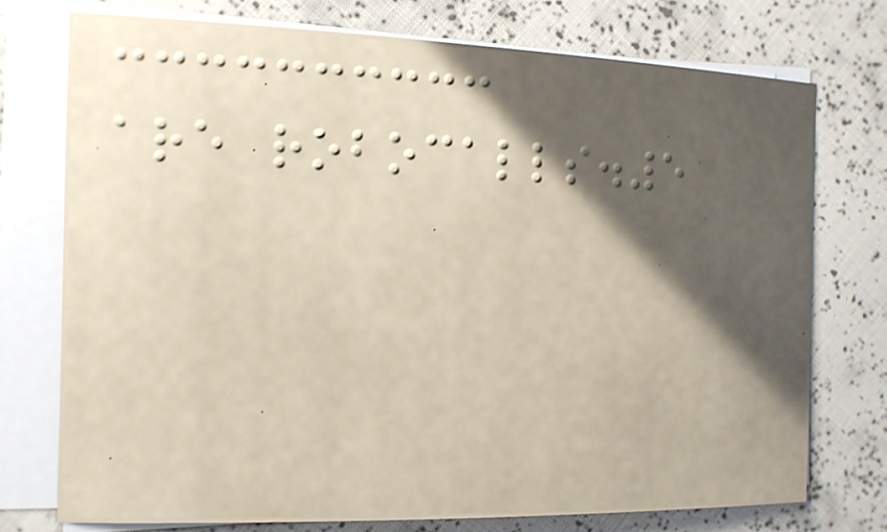are robocalls.5
